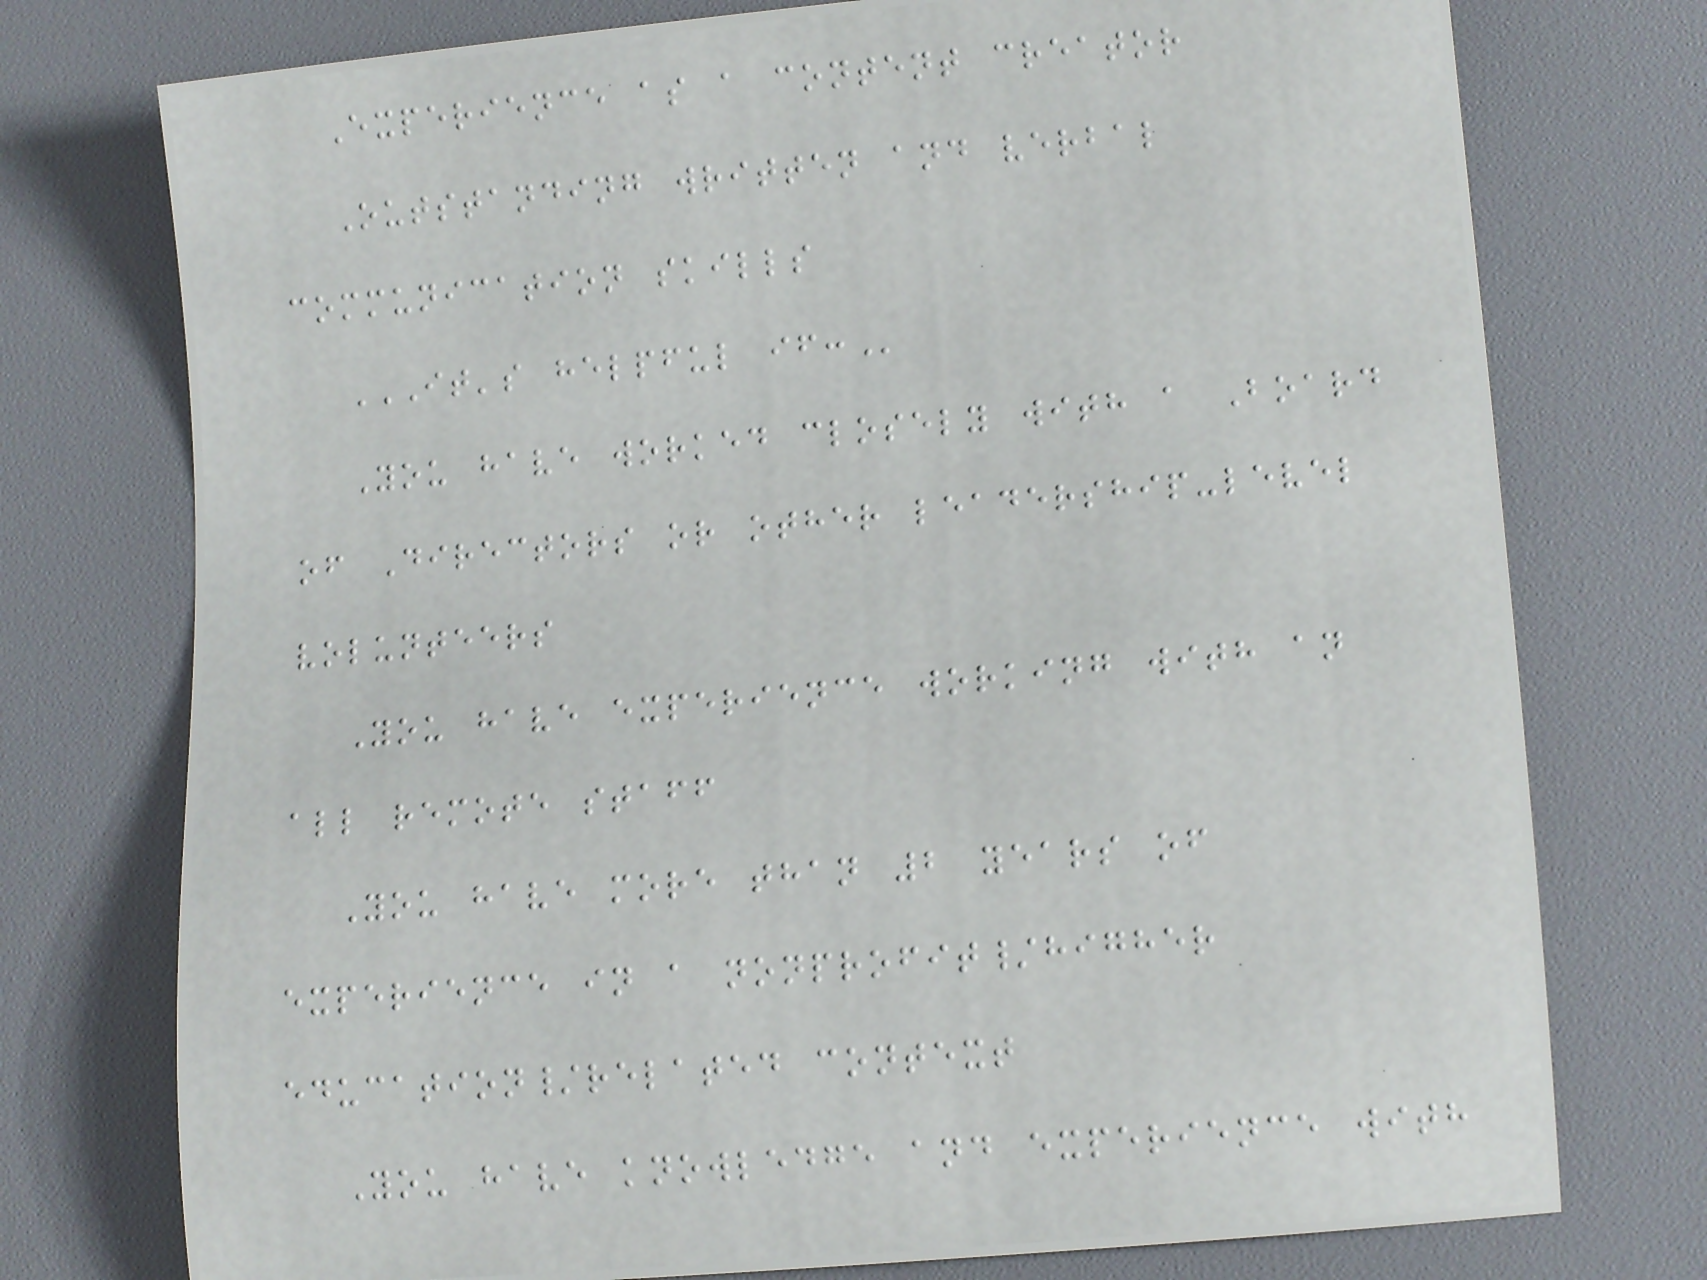Experience as a content creator
Outstanding written and verbal
communication skills
IT'S HELPFUL IF:
You have worked closely with a Board
of Directors or other leadership-level
volunteers
You have experience working with an
all remote staff
You have more than 2 years of
experience in a nonprofit/higher
education/related context
You have knowledge and experience with
